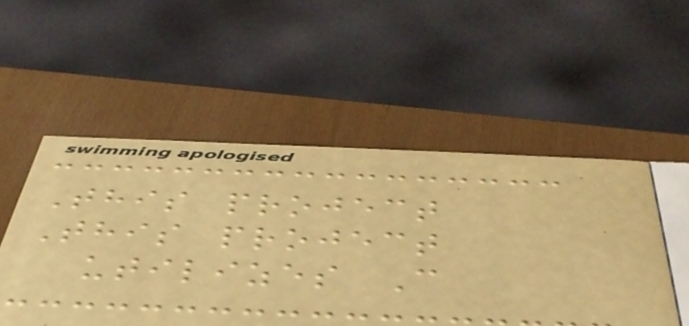This project
This project
utilizes C
